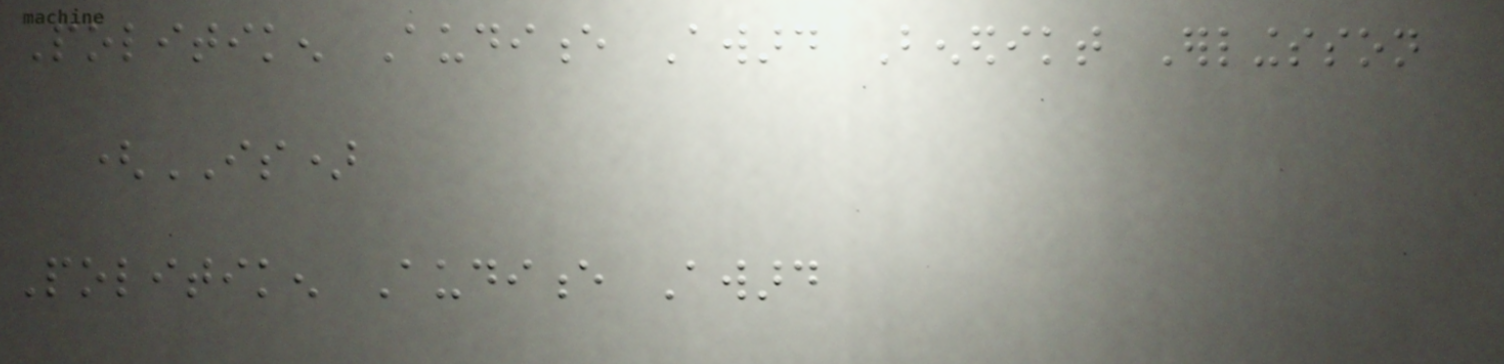Politiken Audience Award Benedikt Erlingsson
(IS)
Politiken Audience Award
